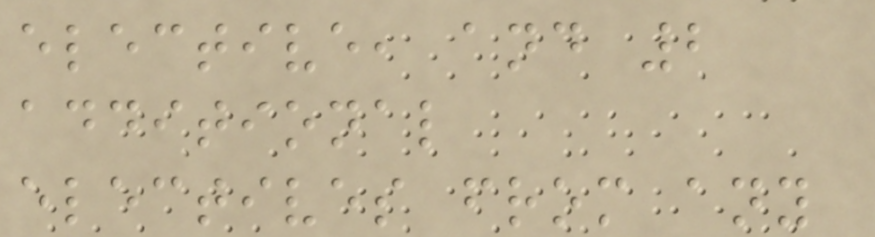elective, and 2
additional
electives from any
